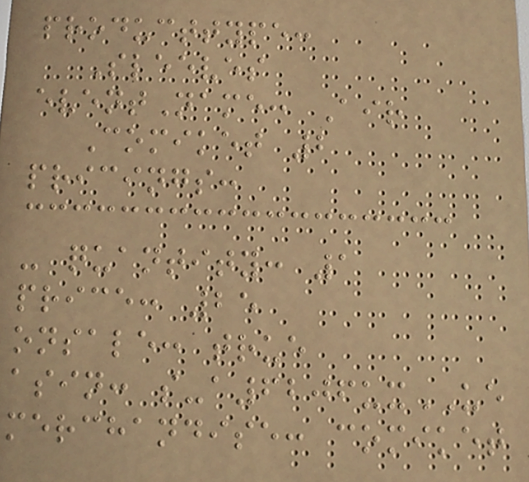producttype:
Sleeves
eventName: Air
Comiket 2
pricings:
- quantity: 1
price: 25
onsale: true
asin: s-a6206uxUE
merchandise: comiket
